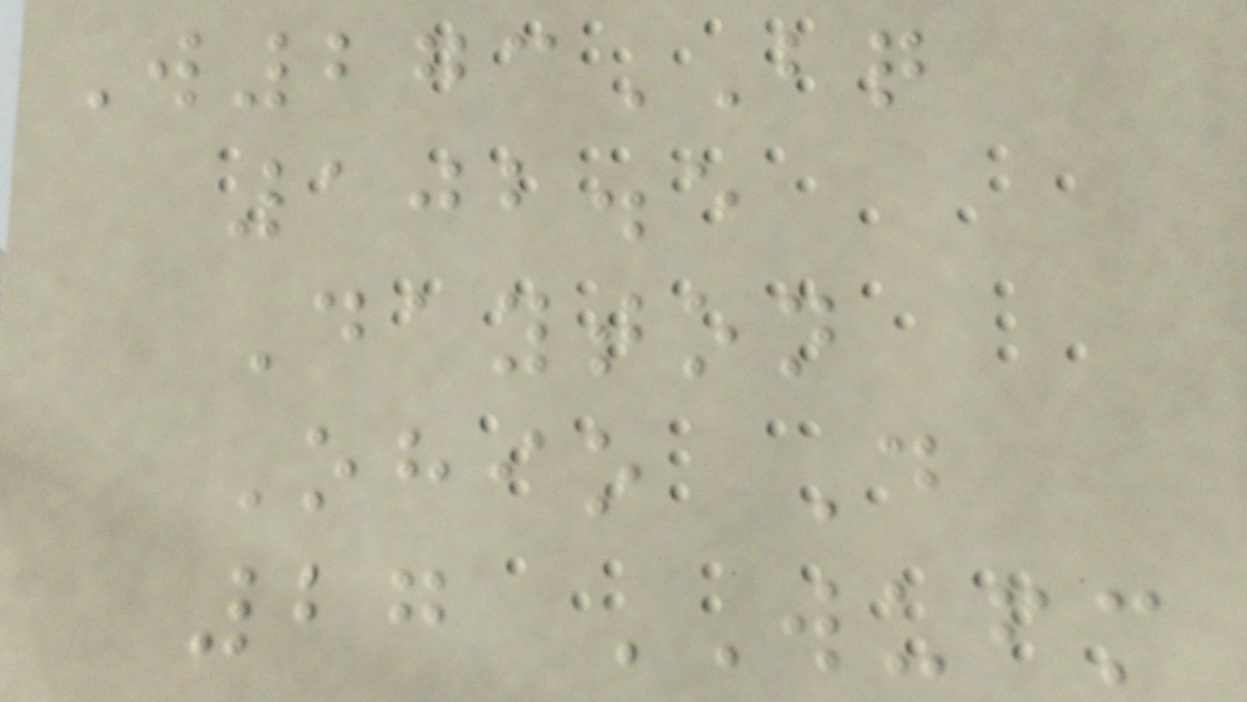W273BQ
102.5
Dayton
Ohio D
27 WUFM
